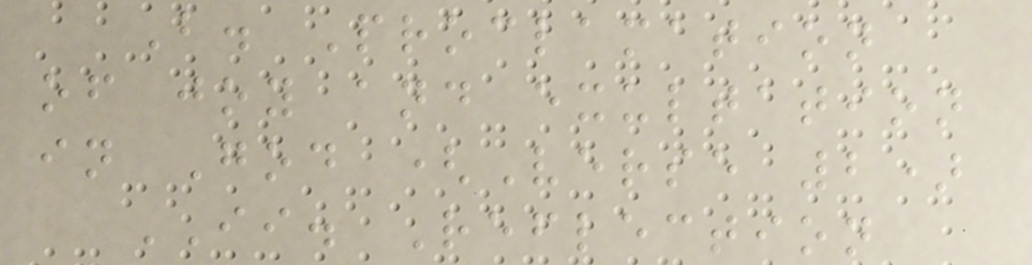B. Proclamation
of joy and exultation
in God (Verse 2)
II. Reflection
